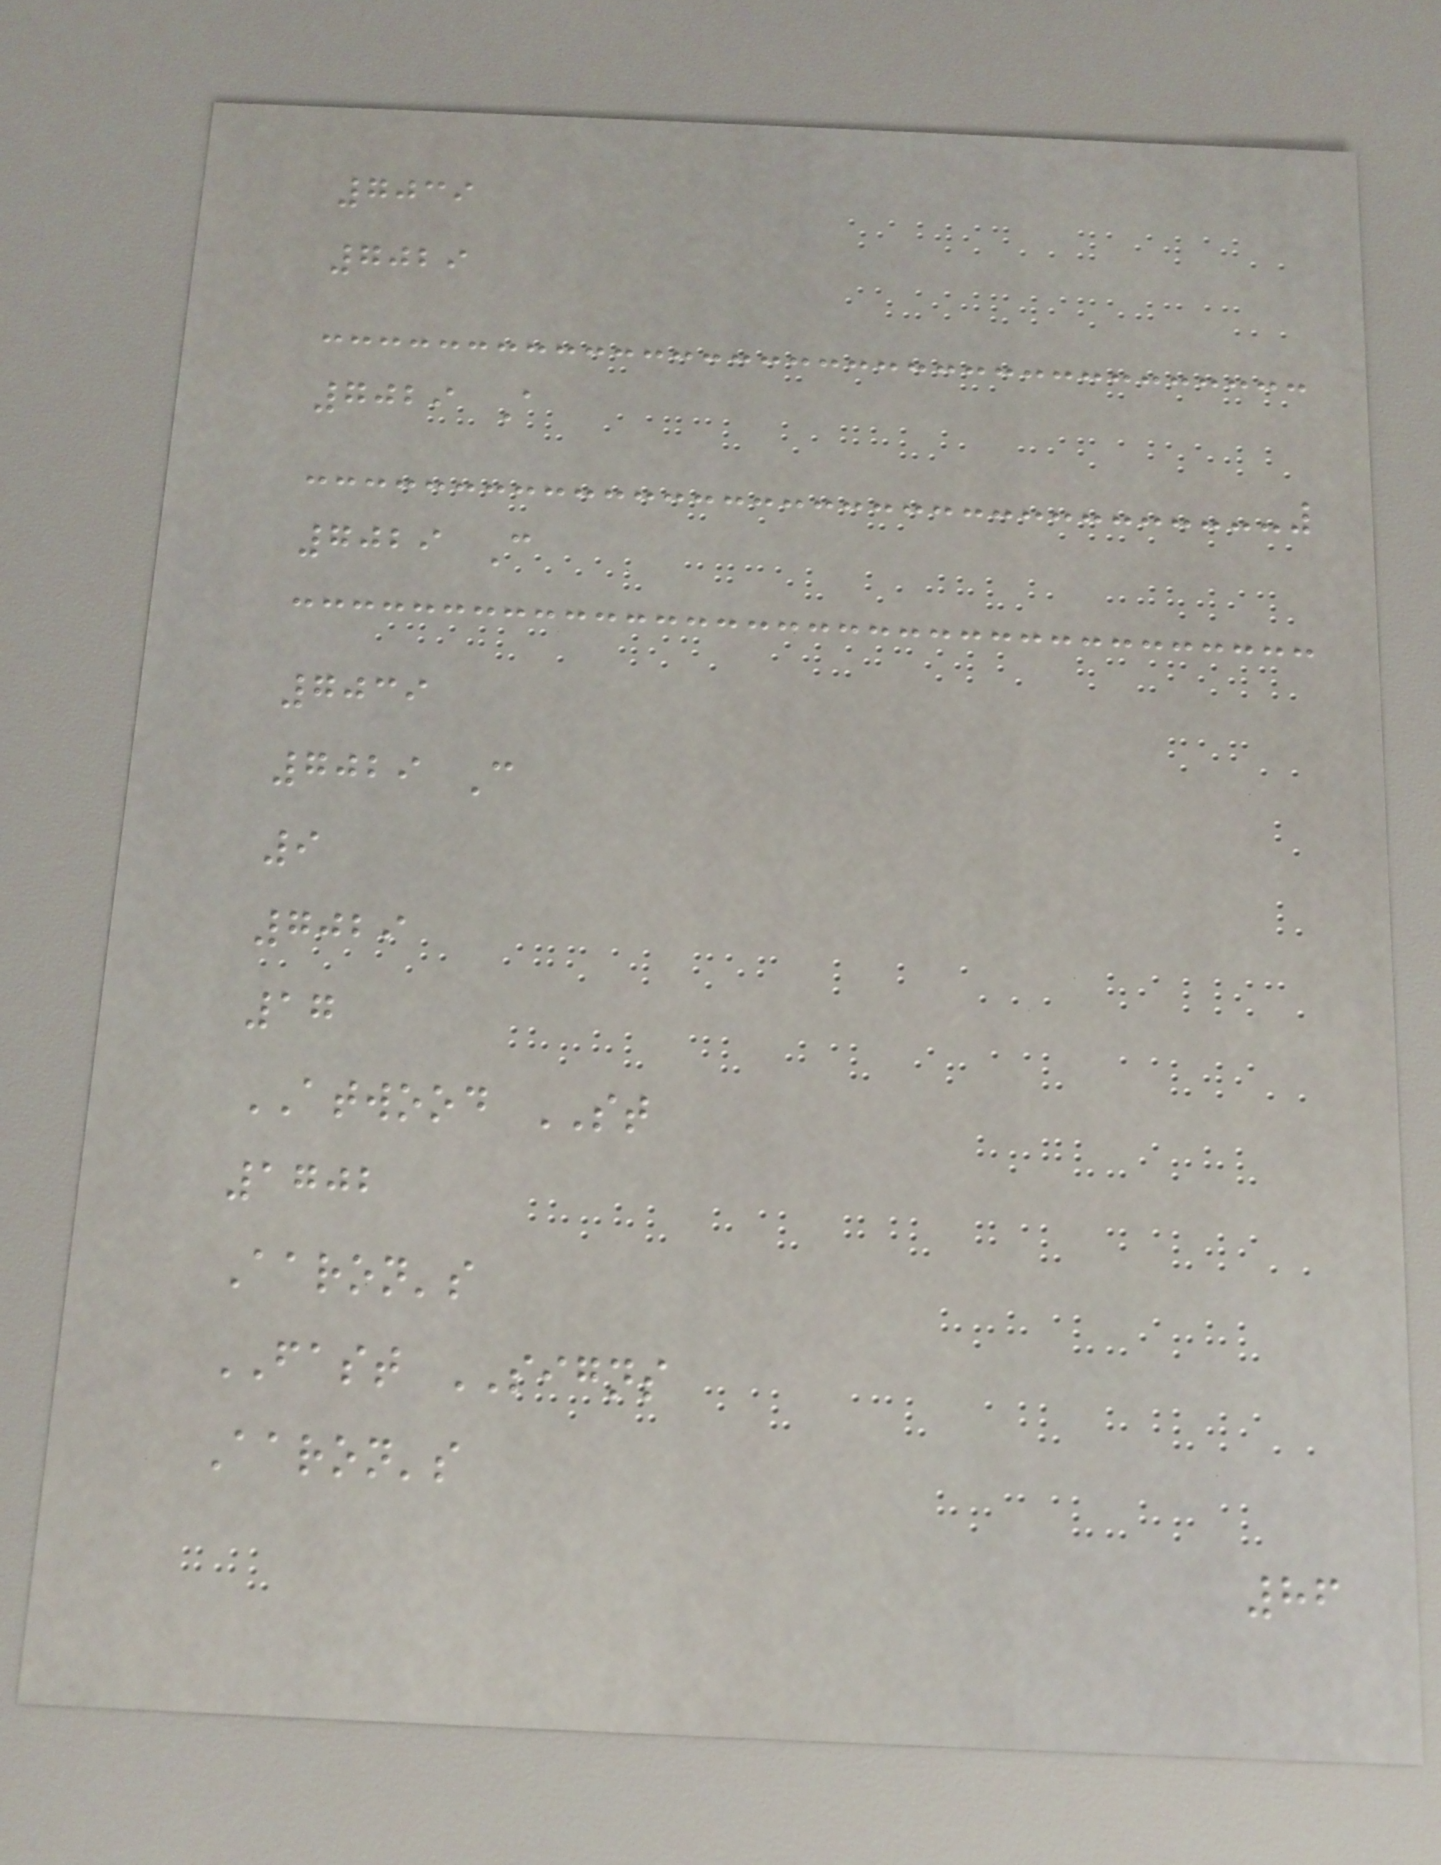7039
7029
7029 A
7029 C
7039
7029 C
9
7029
17
ATWOOD ST
1702
Aaron's
FAST SIGNS
Aaron's
86
